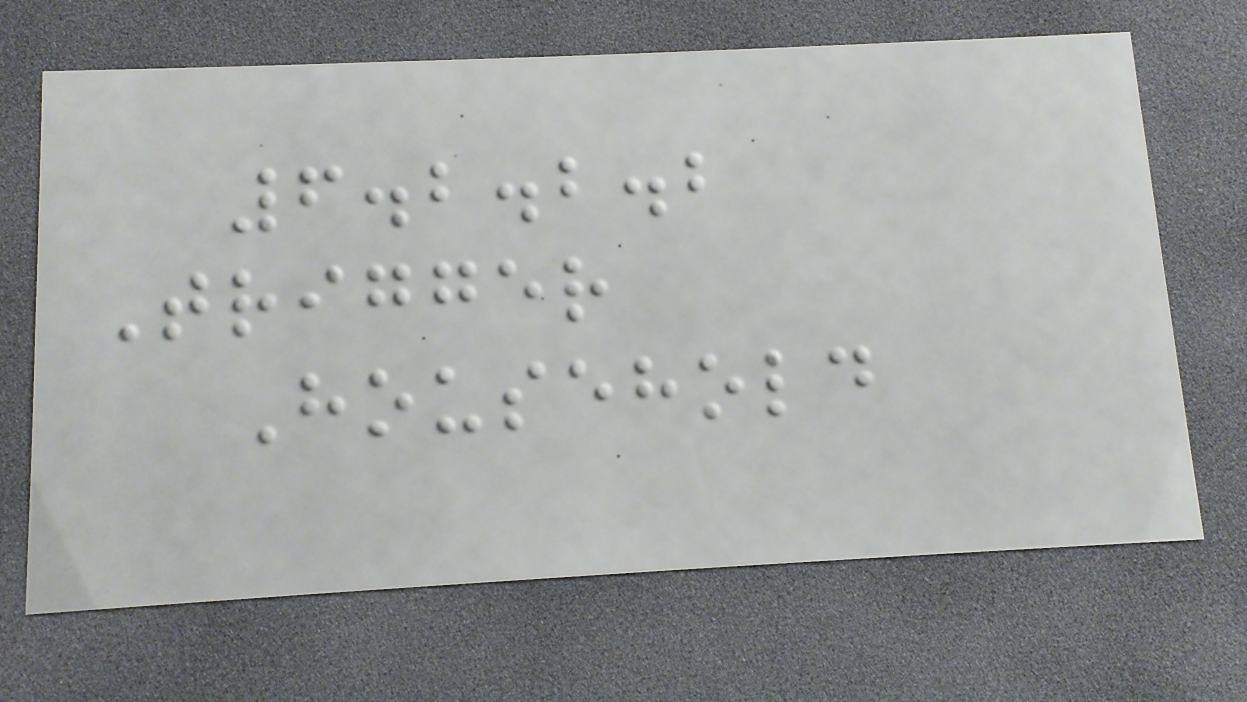6.2.2.2
Trigger
Household
